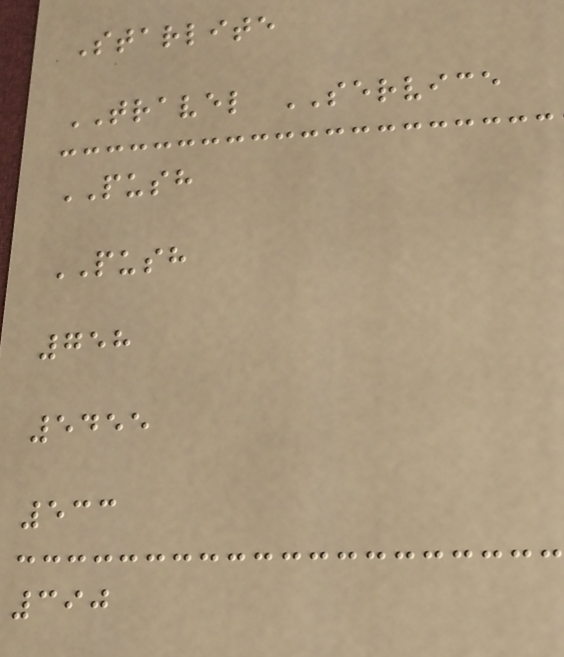Starlite
TRAVEL SERVICE
PUSH
PUSH
758
5455
533
390
